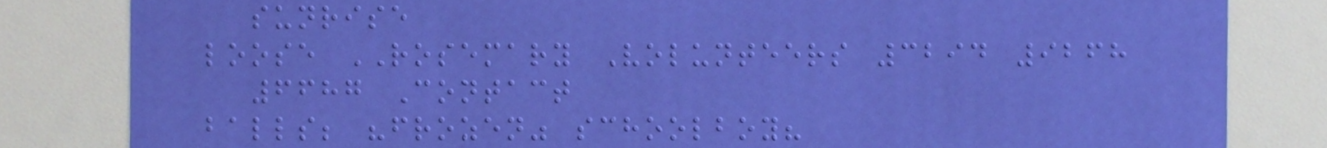sunrise
loose ROSEMARY Volunteers 3294 9268
6687 Contact
balls; "frozen" schoolboy?
